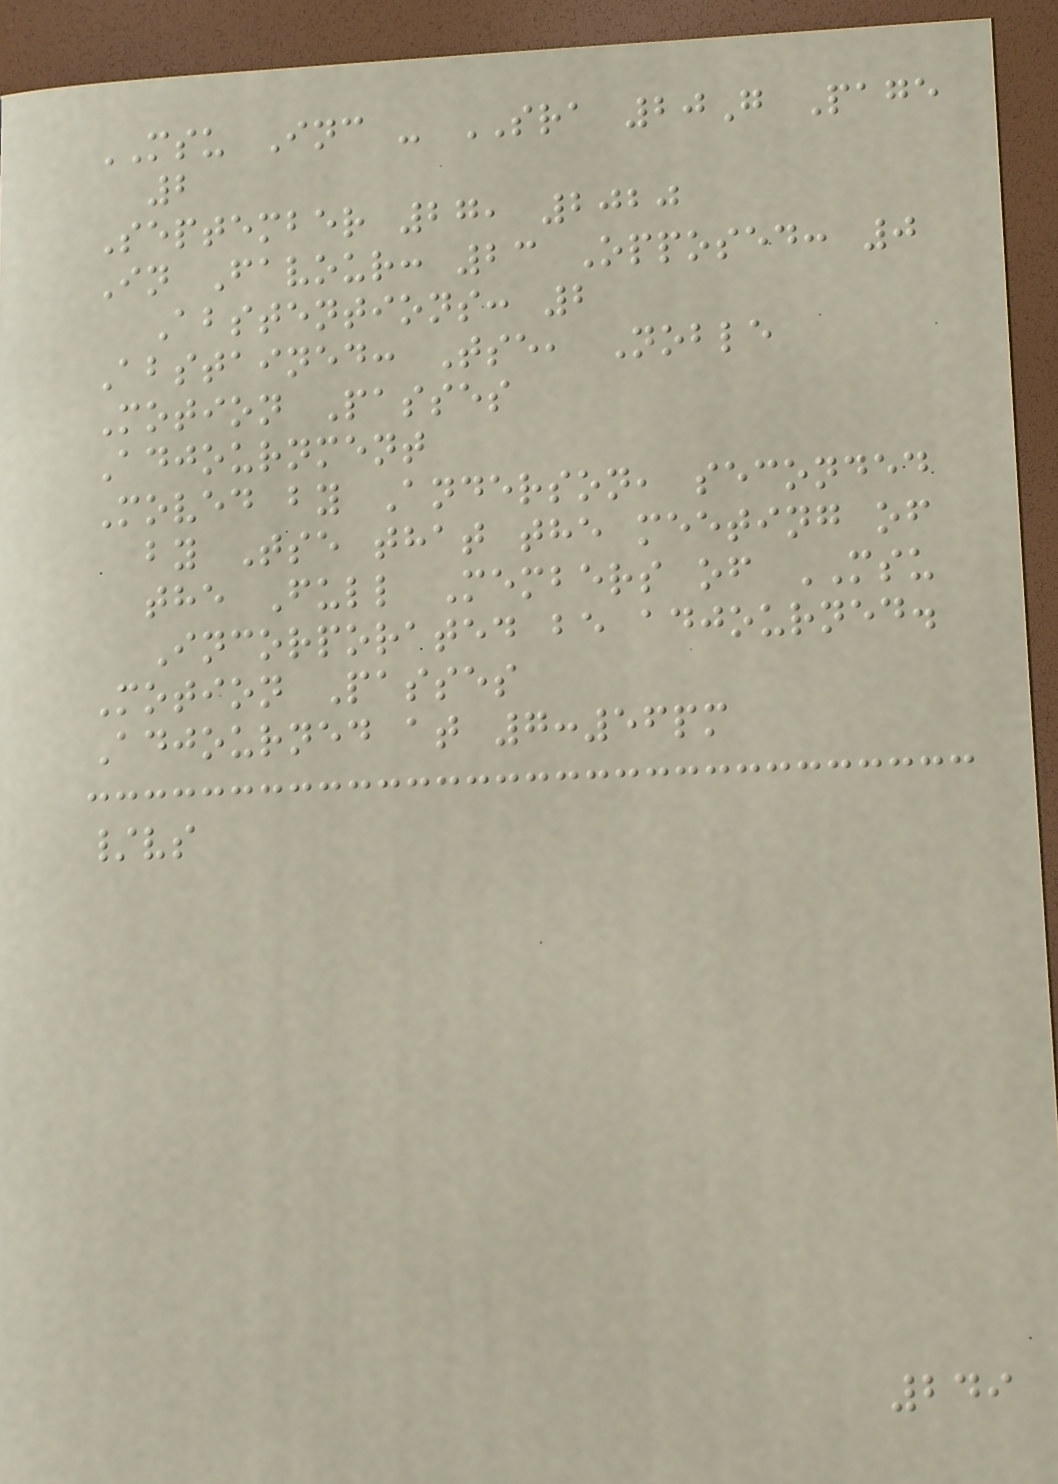MSU Inc - SRA 20G Page
2
September 27, 2020
In Favour: 23 Opposed: 0
Abstentions: 2
Abstained: Tse, Noble
Motion Passes
Adjournment
Moved by Anderson, seconded
by Tse that the meeting of
the Full Members of MSU
Incorporated be adjourned.
Motion Passes
Adjourned at 7:56pm
/vs
249
